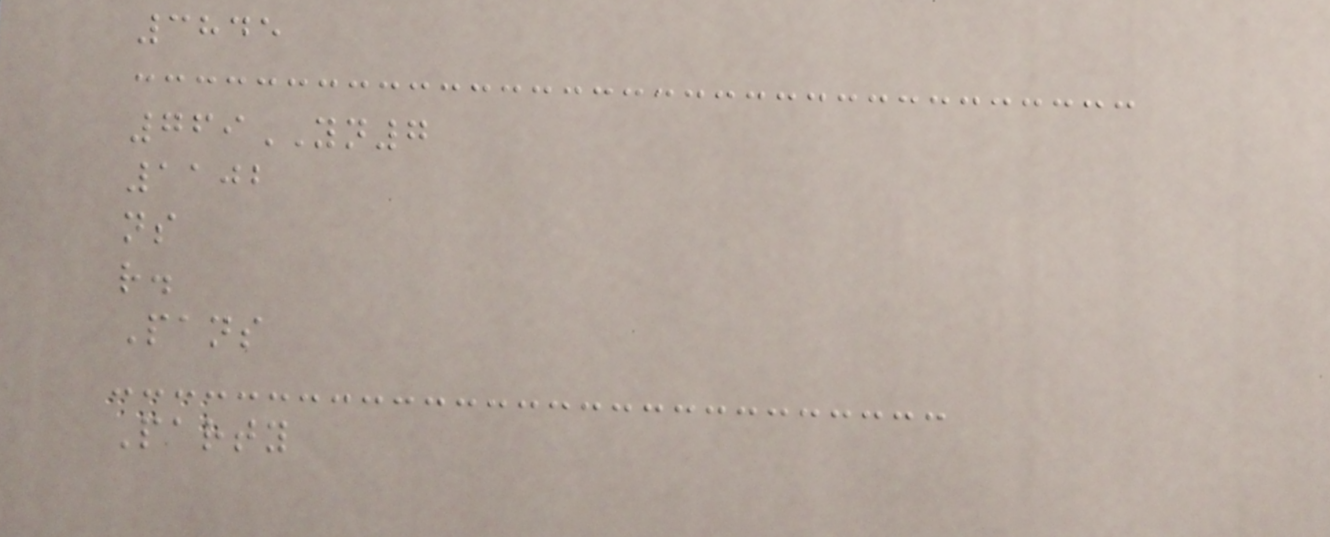3845
769YN7
1102
ns
r.
Pans
Party
